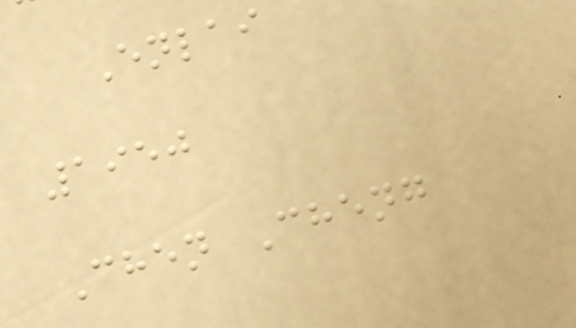Enlai
1950
Chen Cheng
